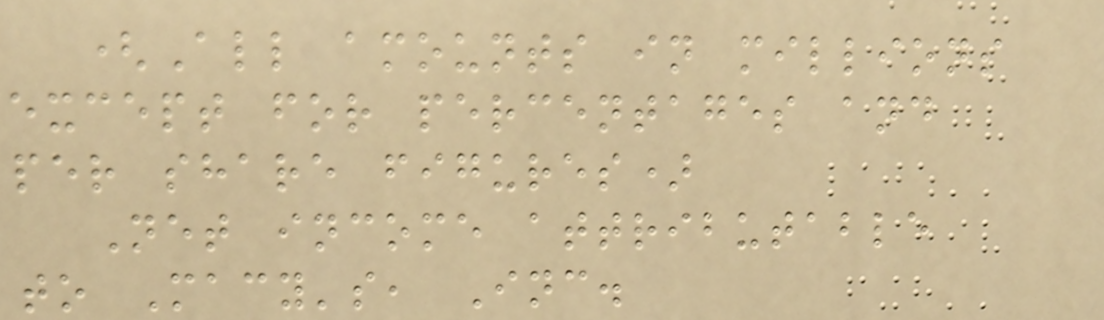(All amounts in millions
except for percentages and
per share figures)
Net income attributable
to Macy's, Inc.
